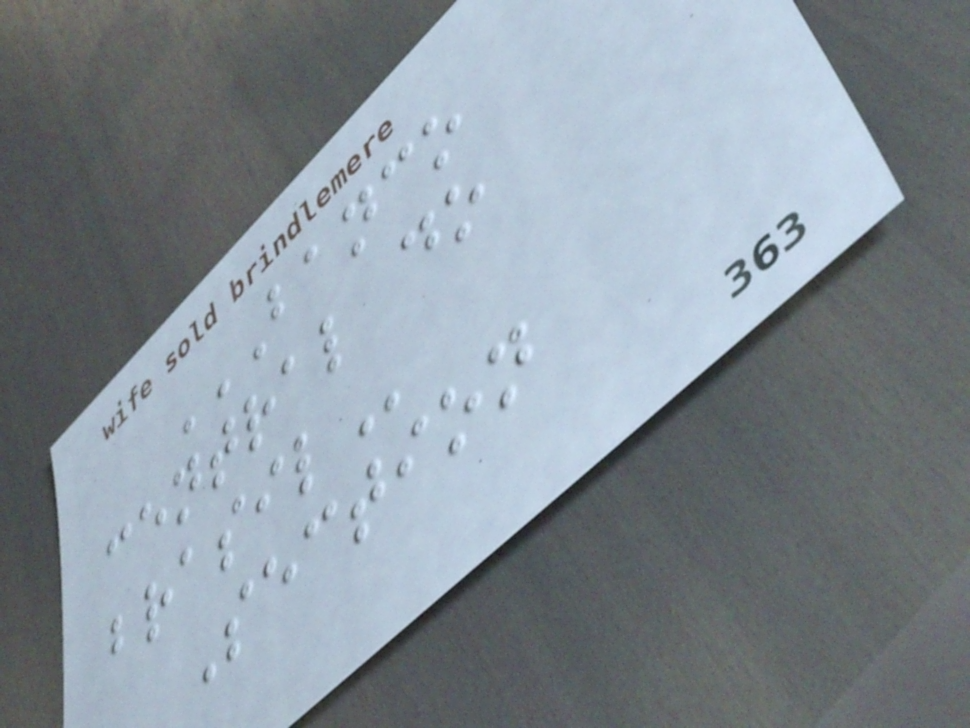BANCO
CENTRAL DO
BRASIL
Section
